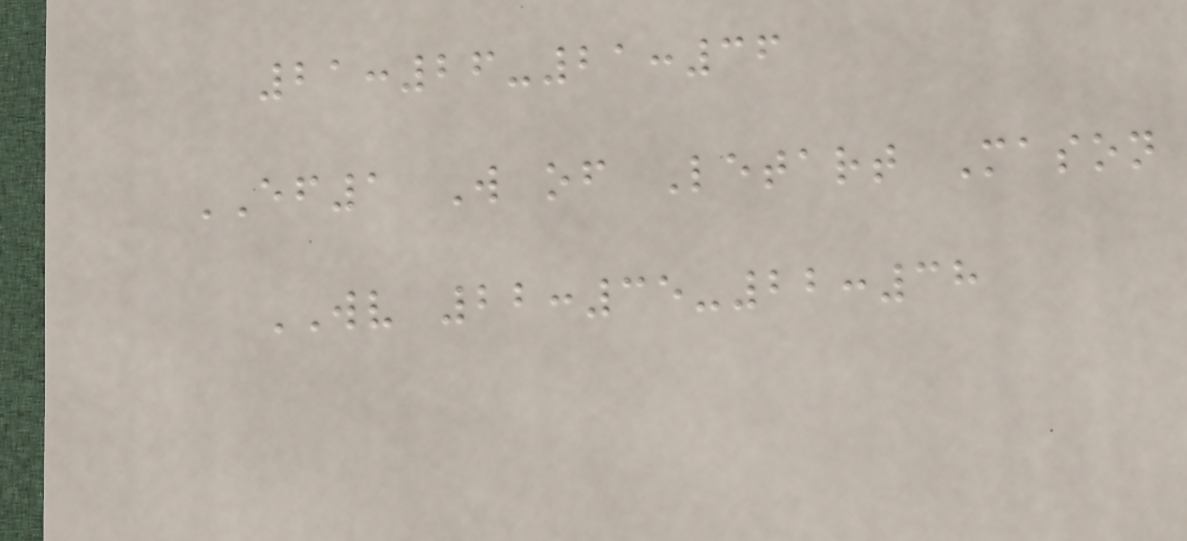21:26-21:36
EF1 W of Letart Mason
WV 22:35-22:38
